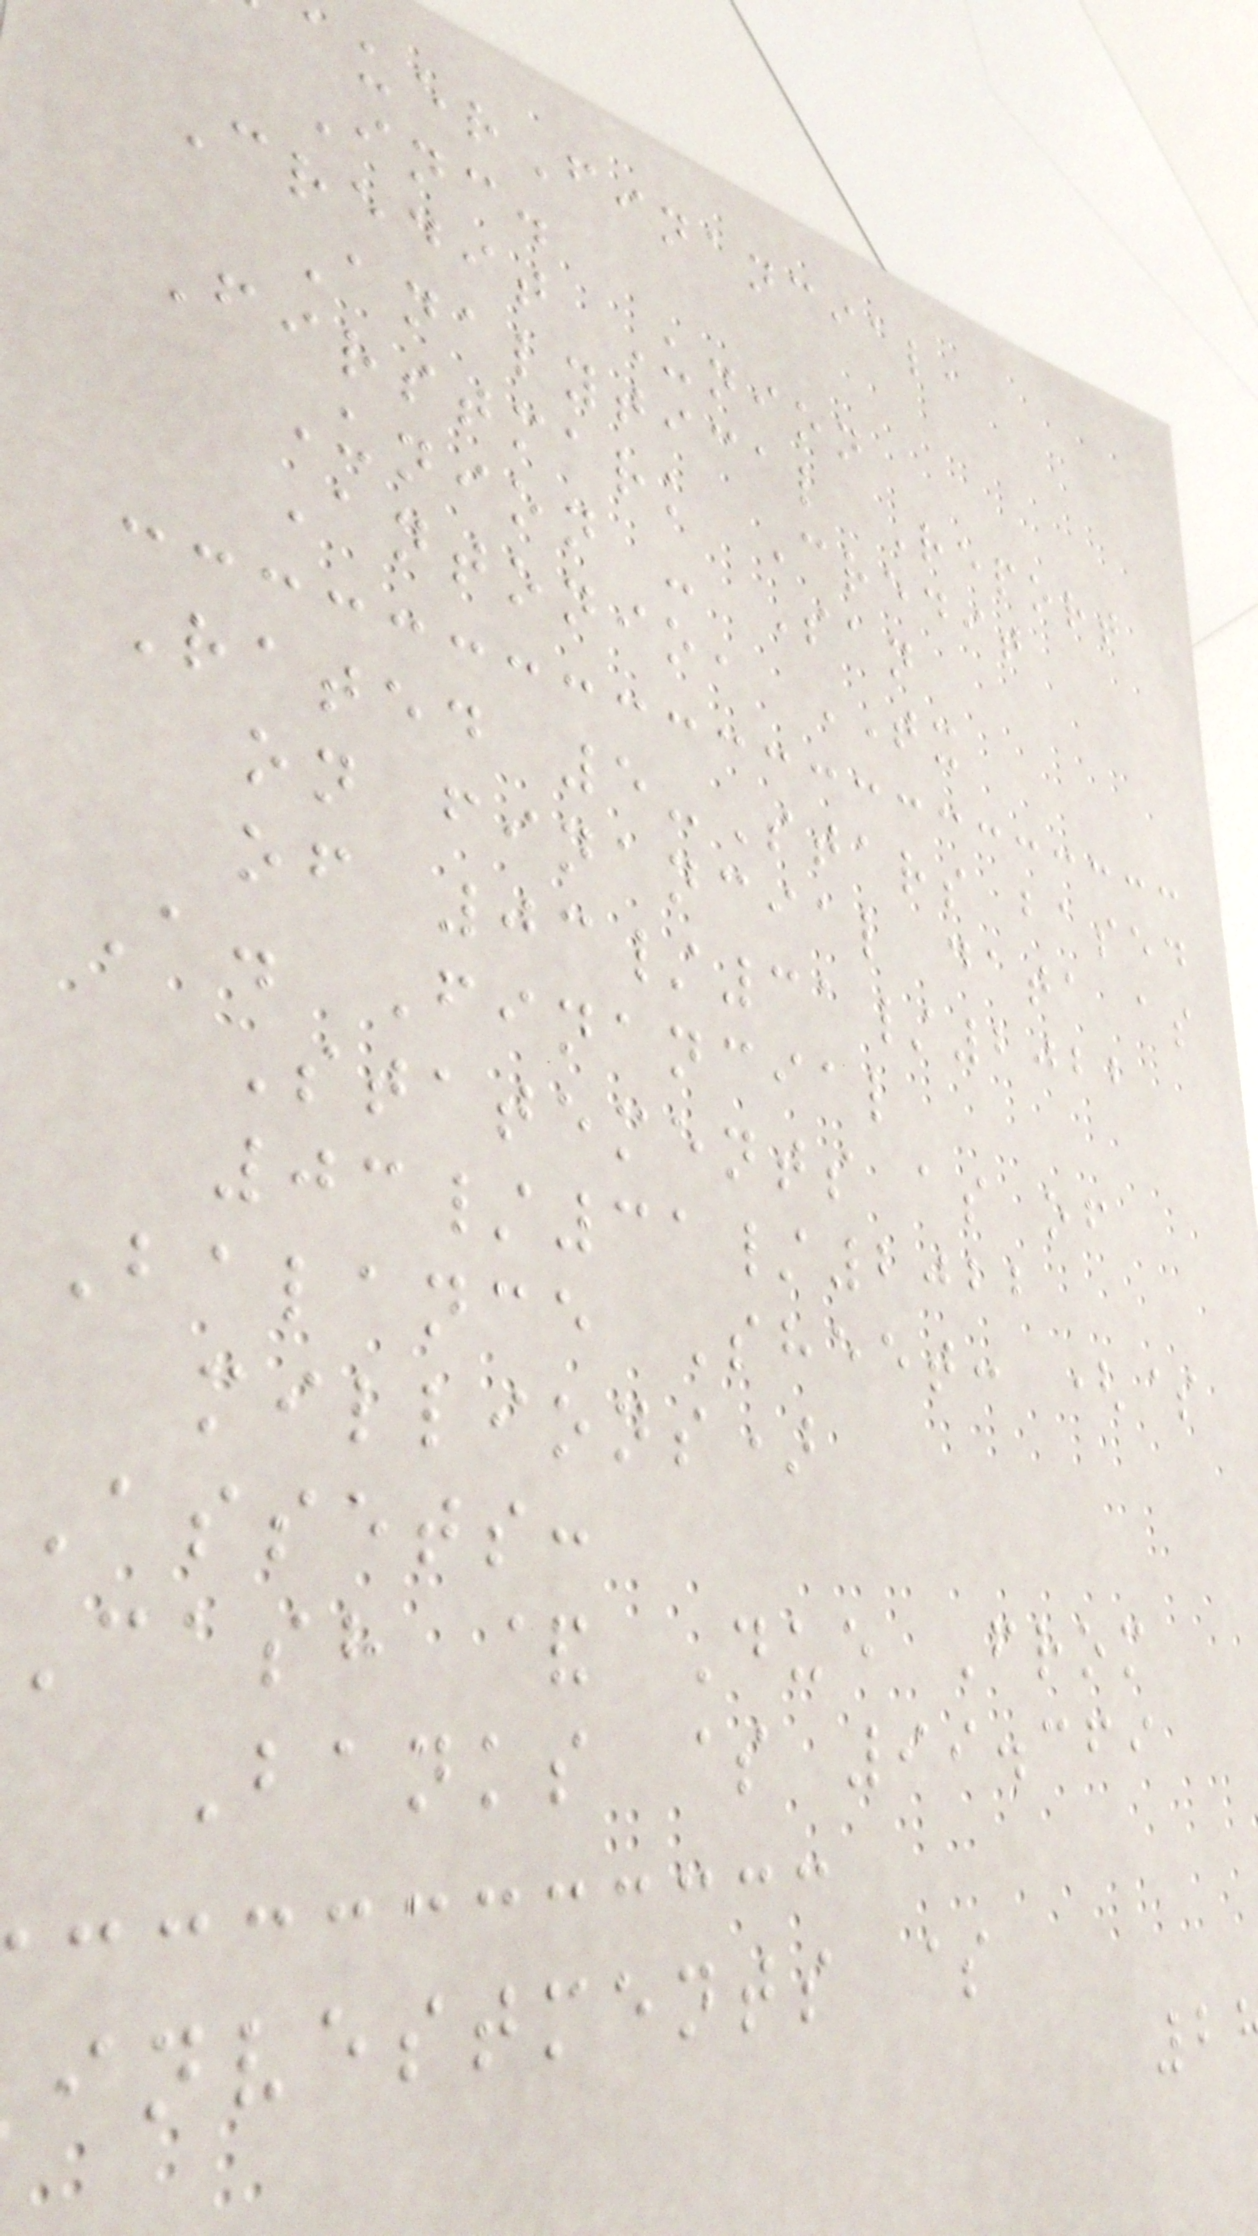auerFinancial,
Inc.
Credit Union
Analytical Report
Firstmark Credit
Union - San
Antonio, TX
Rated 5-Stars based
on financial data as
of 03/31/2022
A. Financial
Statements as of
03/31/2022
Balance Sheet: ($
millions)
Assets:
cash & Due From
Banks $ 99.369
investments $
